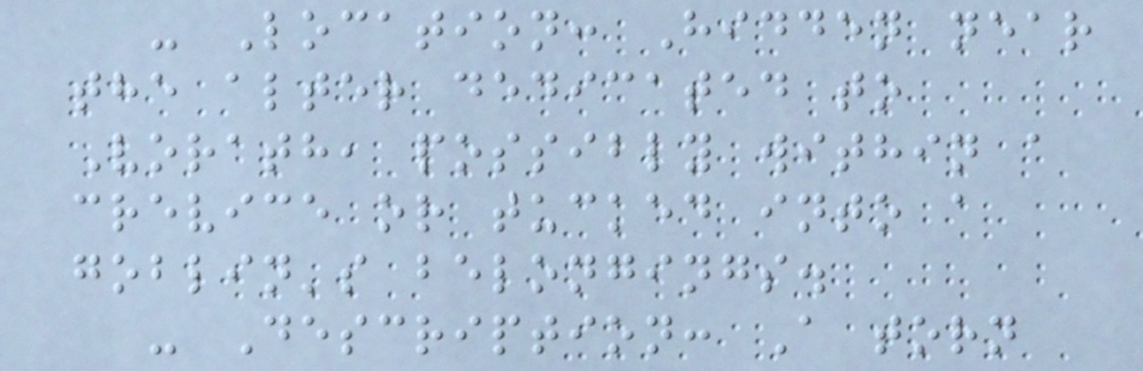- Location: Hidden near
the alter dedicated to
Vorath, possibly within a
crevice or tucked into a
goblin's belongings.
- Description: A torn
